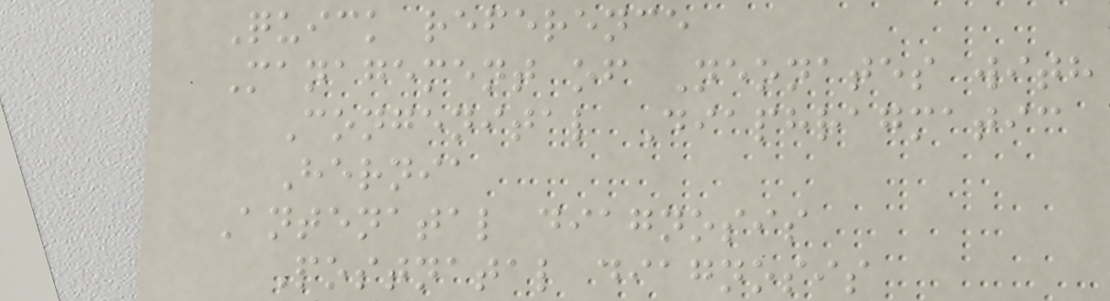Quick reference
Management of Neonates with
Congenital Diaphragmatic
Hernia
Antenatal diagnosis
Postnatal diagnosis
